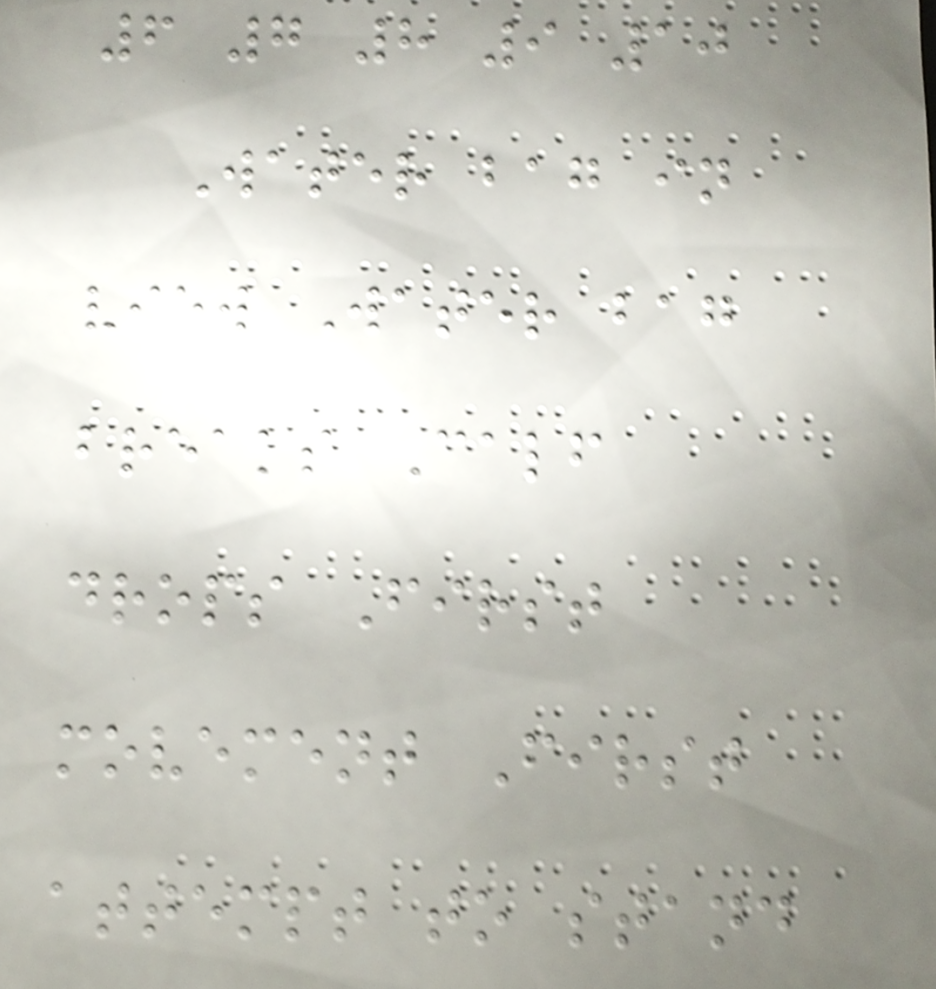6 7 8 9 10
Water bag in
view Water bag
breaks Calf
drops First
movement First
attempt to stand
